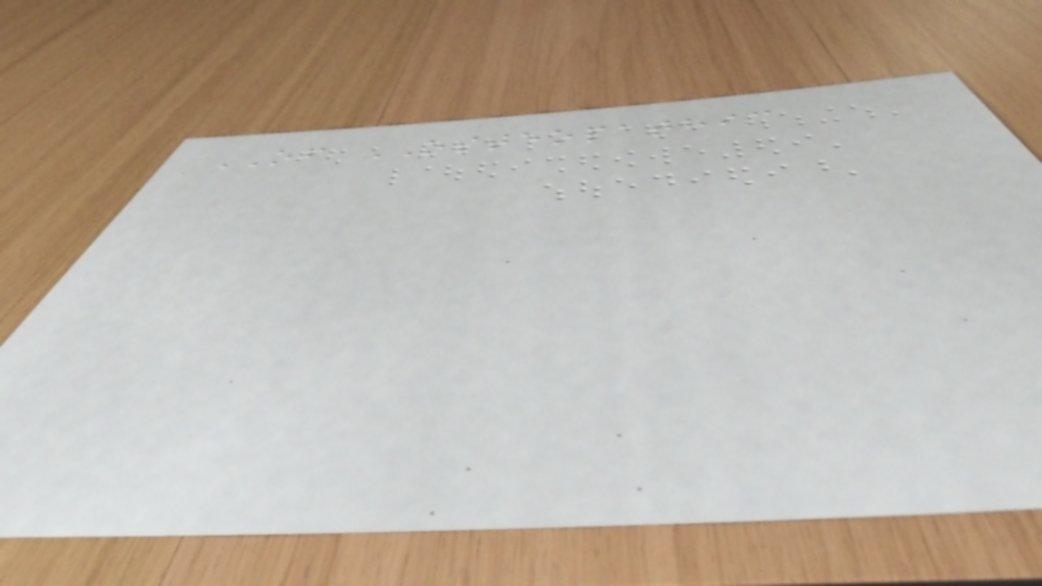OF OSTEOPATHIC
